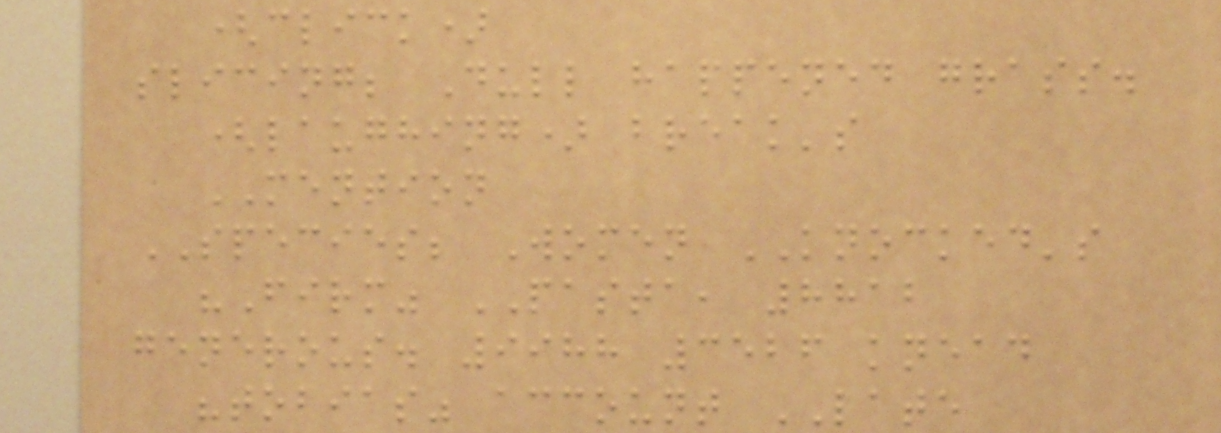(click)
slicing; Dull happened grass.
(laughing) break's
MENTION
SPECIES; Women KNOCKED's
"Firm" PASTA, 8812
generous. 9988 3526 knead
"tobias" account LATE
